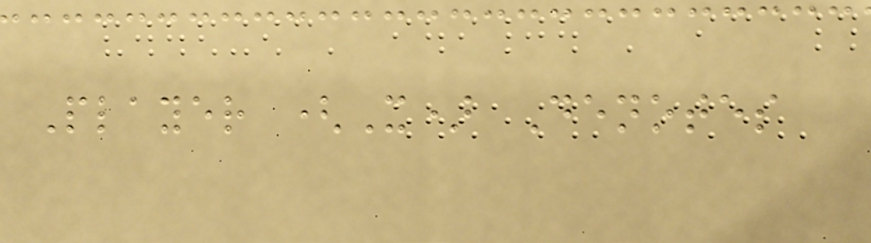Player (X) Denotes
